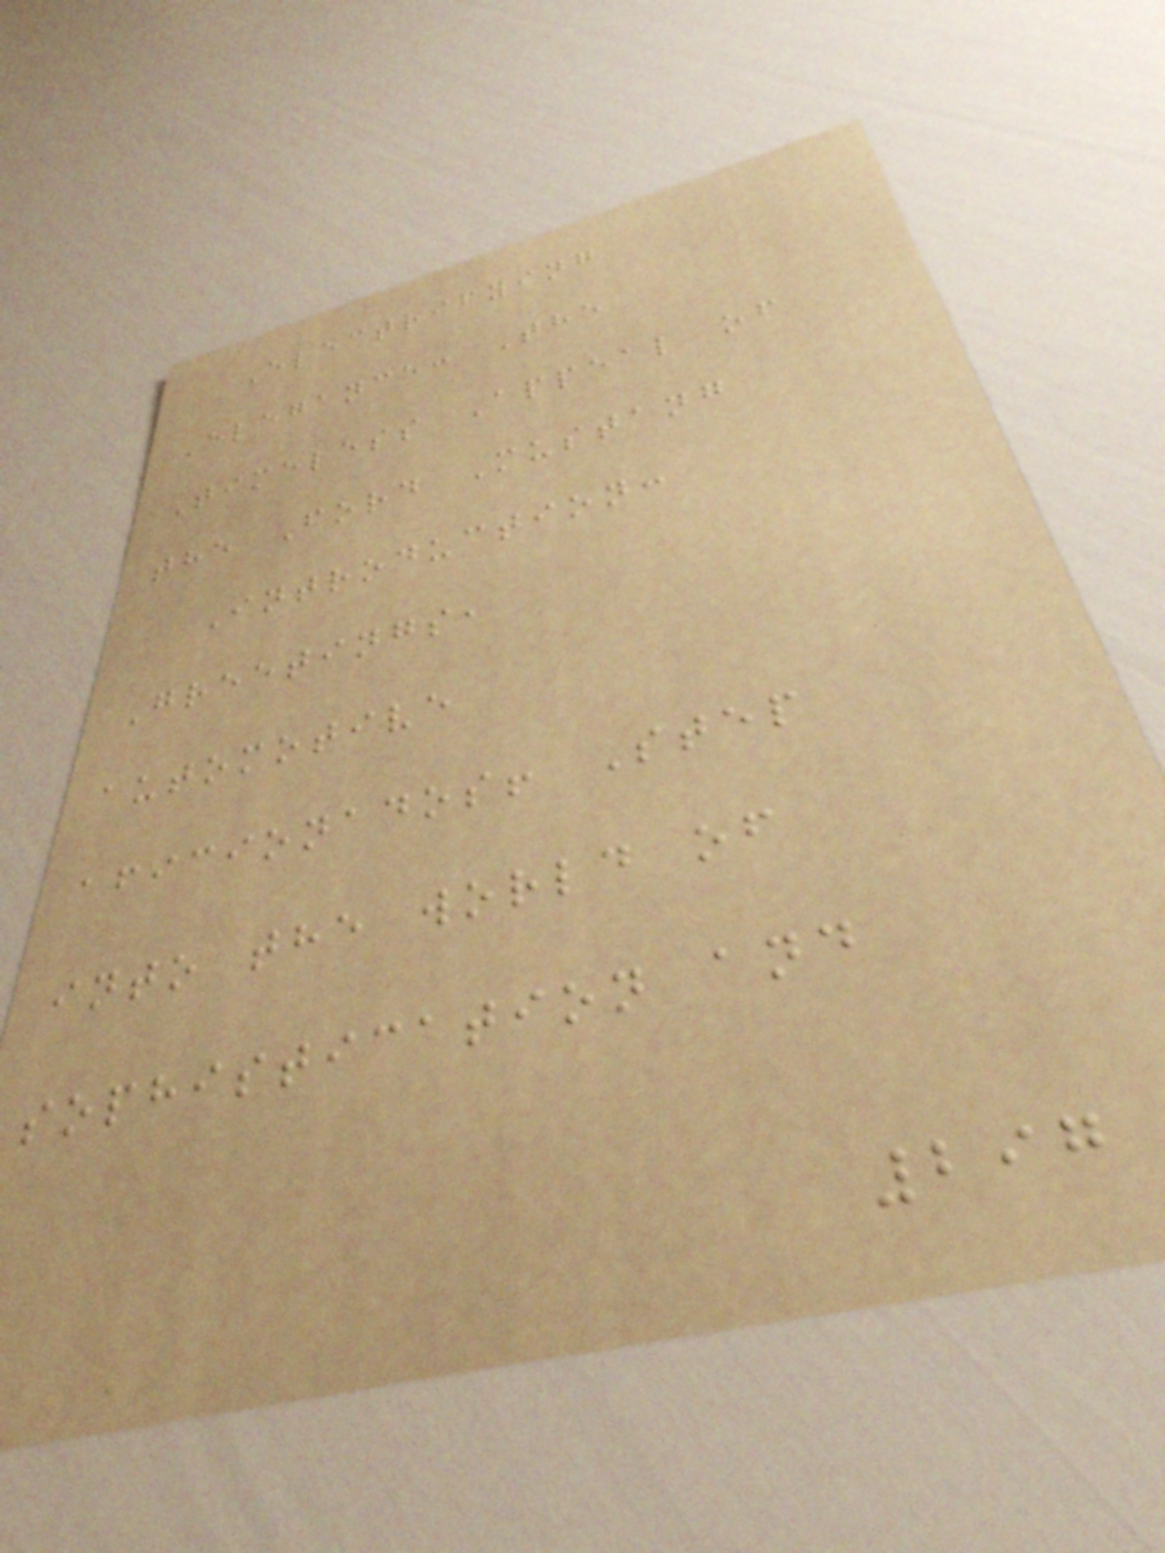Electrifying
Elegance: The
Timeless Appeal of
the Ford Mustang
Introduction:
Greetings,
automotive
aficionados! Step
into the world of
sophistication and
297
